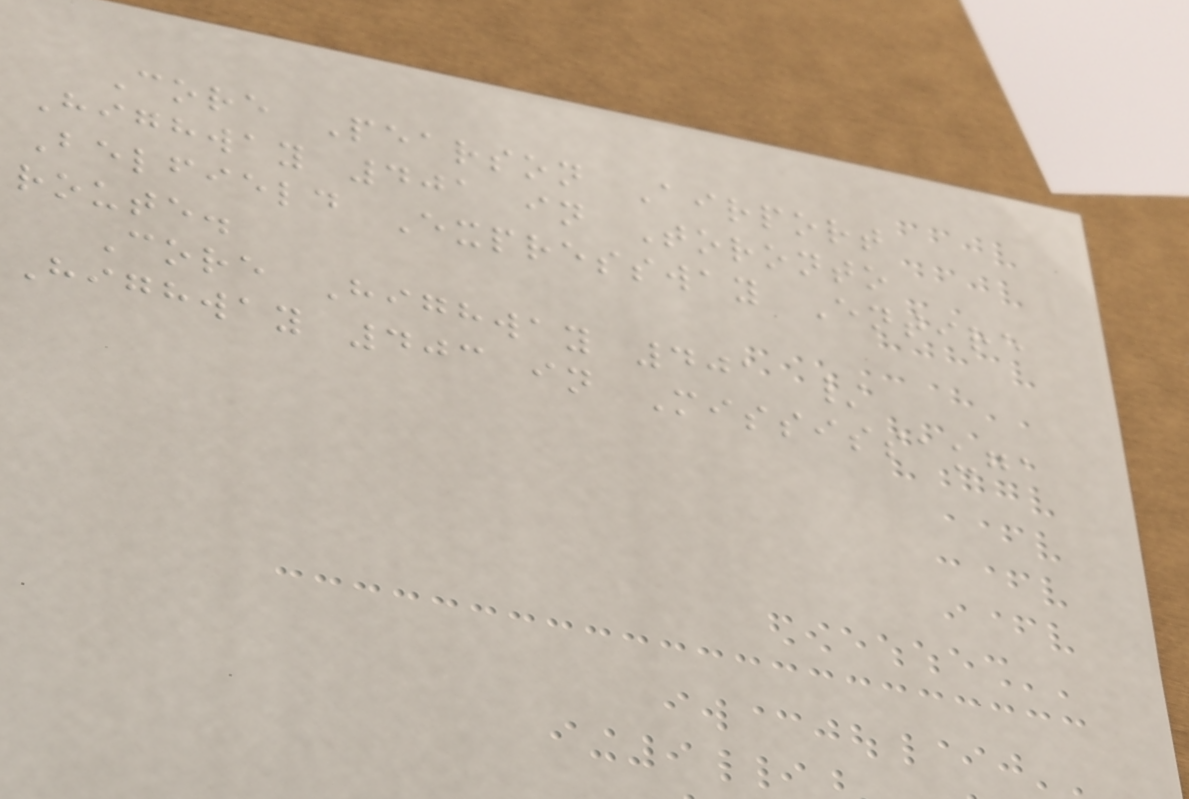Core Pearson Airport
Highway 401 in Toronto
Belfield Expressway Entire
route.
Core Highway 401 /
Highway 403 in Mississauga
